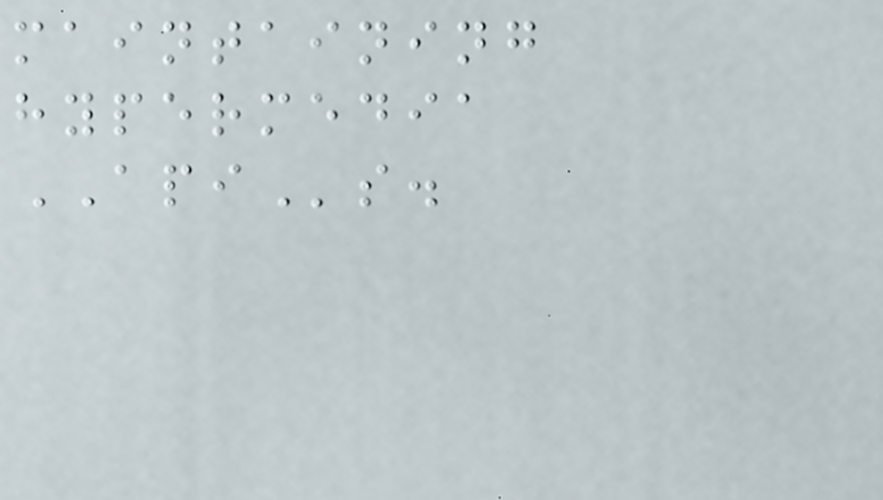maintaining
hypermedia
APIs.
